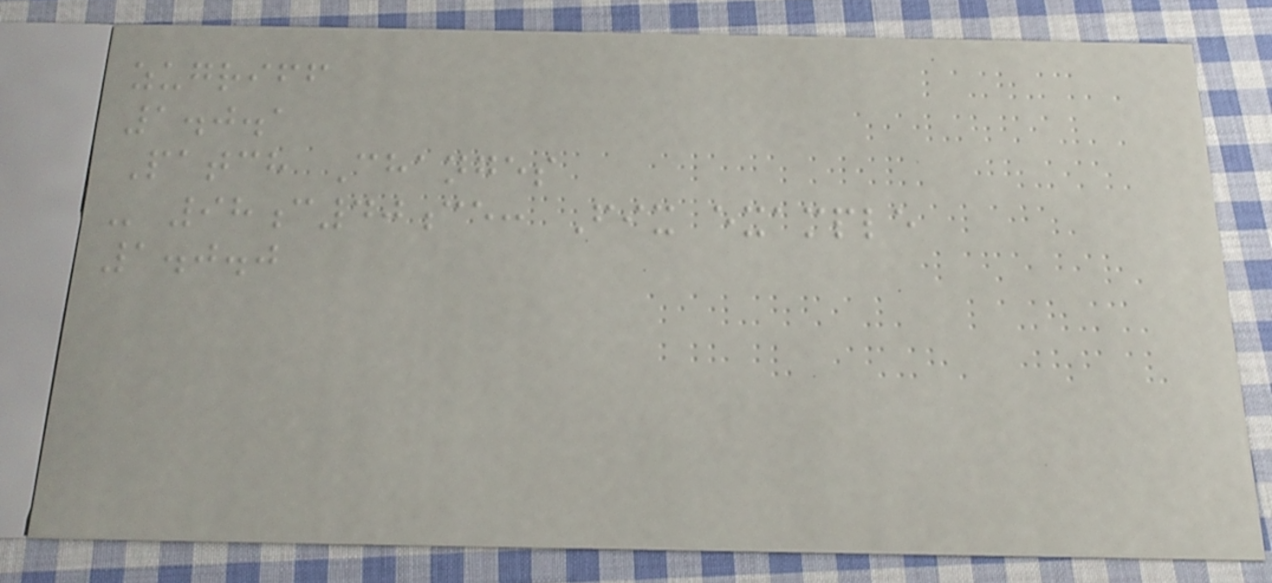zugriff
1.0.1
Patch Changes
- 98c40ce: Fix example
1.0.0
